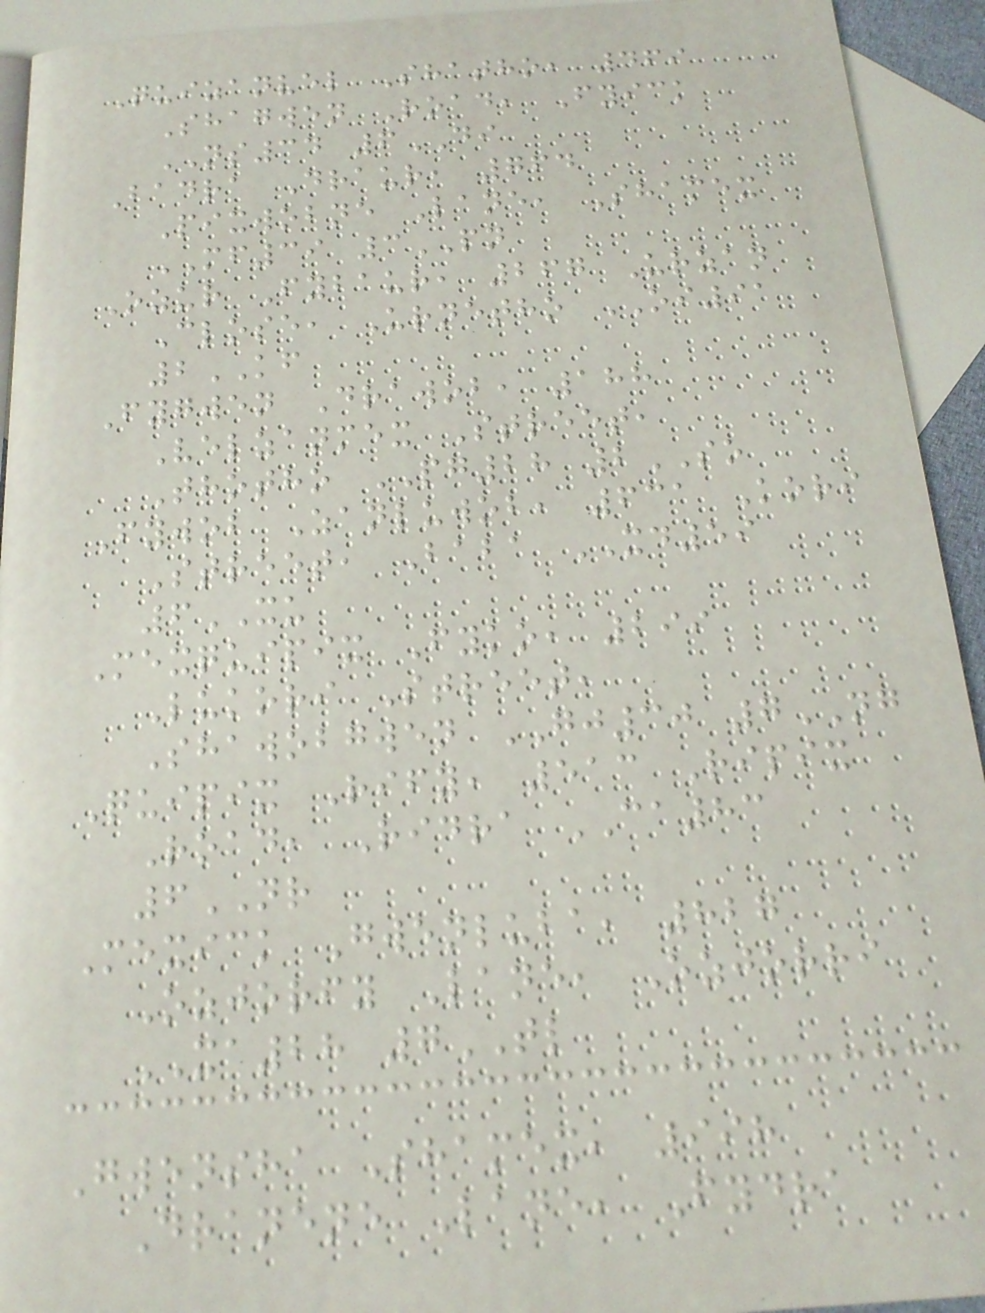Quizanvel Shatho, 469
Shagwen Road, Fyick
NS34 6DI
Badra Draur, 764
Pixwobne Lane, Shamex
MF39 3PN
Ozur Fybaur, 267 Urzan
Close, Urnetho OI91
2KF
Fygwen Drawob, 188
Velzanmex Street,
Thotho PG28 2SO
Fywob Zanluwob, 631 Kori
Street, Baba XD59
6XU
Mexquipix Fyko, 299
Lukori Street,
Shawobgwen GJ30 7NG
Quipix Rify, 513 Ripix
Road, Ridra CA83
6NR
Mexick Gwenluba, 827
Ozjorfy Lane, Ozjorri
XA28 7TL
Gwensha Shamex, 998
Dranene Lane, Fydra
